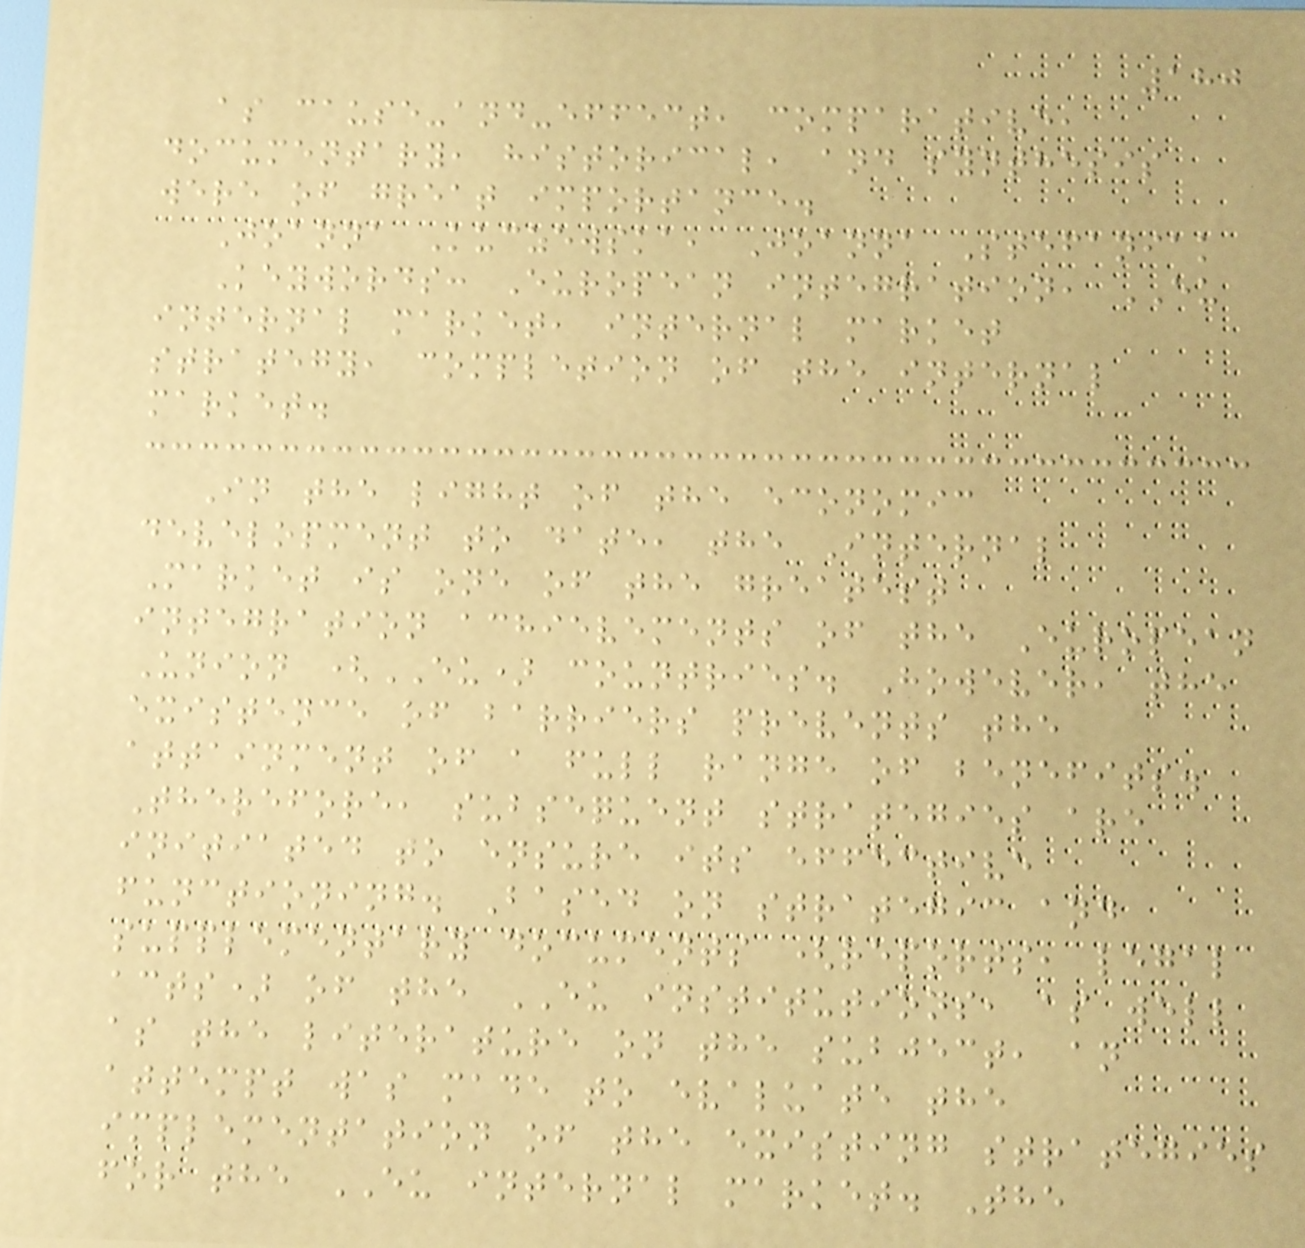180
as cause-and-effect, comparative,
documentary, historical, and synthesis
were of great importance.
Joanna Kuczewska, Joanna Stefaniak
Keywords: European integration, EU
internal market, internal market
strategy, completion of the internal
market.
In the light of the economic
development to date, the Internal
Market is one of the greatest
integration achievements of the European
Union (EU) countries. However, the
existence of barriers prevents the
attainment of a full range of benefits.
Therefore, subsequent strategies are
initiated to ensure its effective
functioning. Based on strategic and
supplementary documents (reports, legal
acts) of the EU institutions, as well
as the literature on the subject, an
attempt was made to evaluate the
implementation of the existing strategies
for the EU internal market. The
